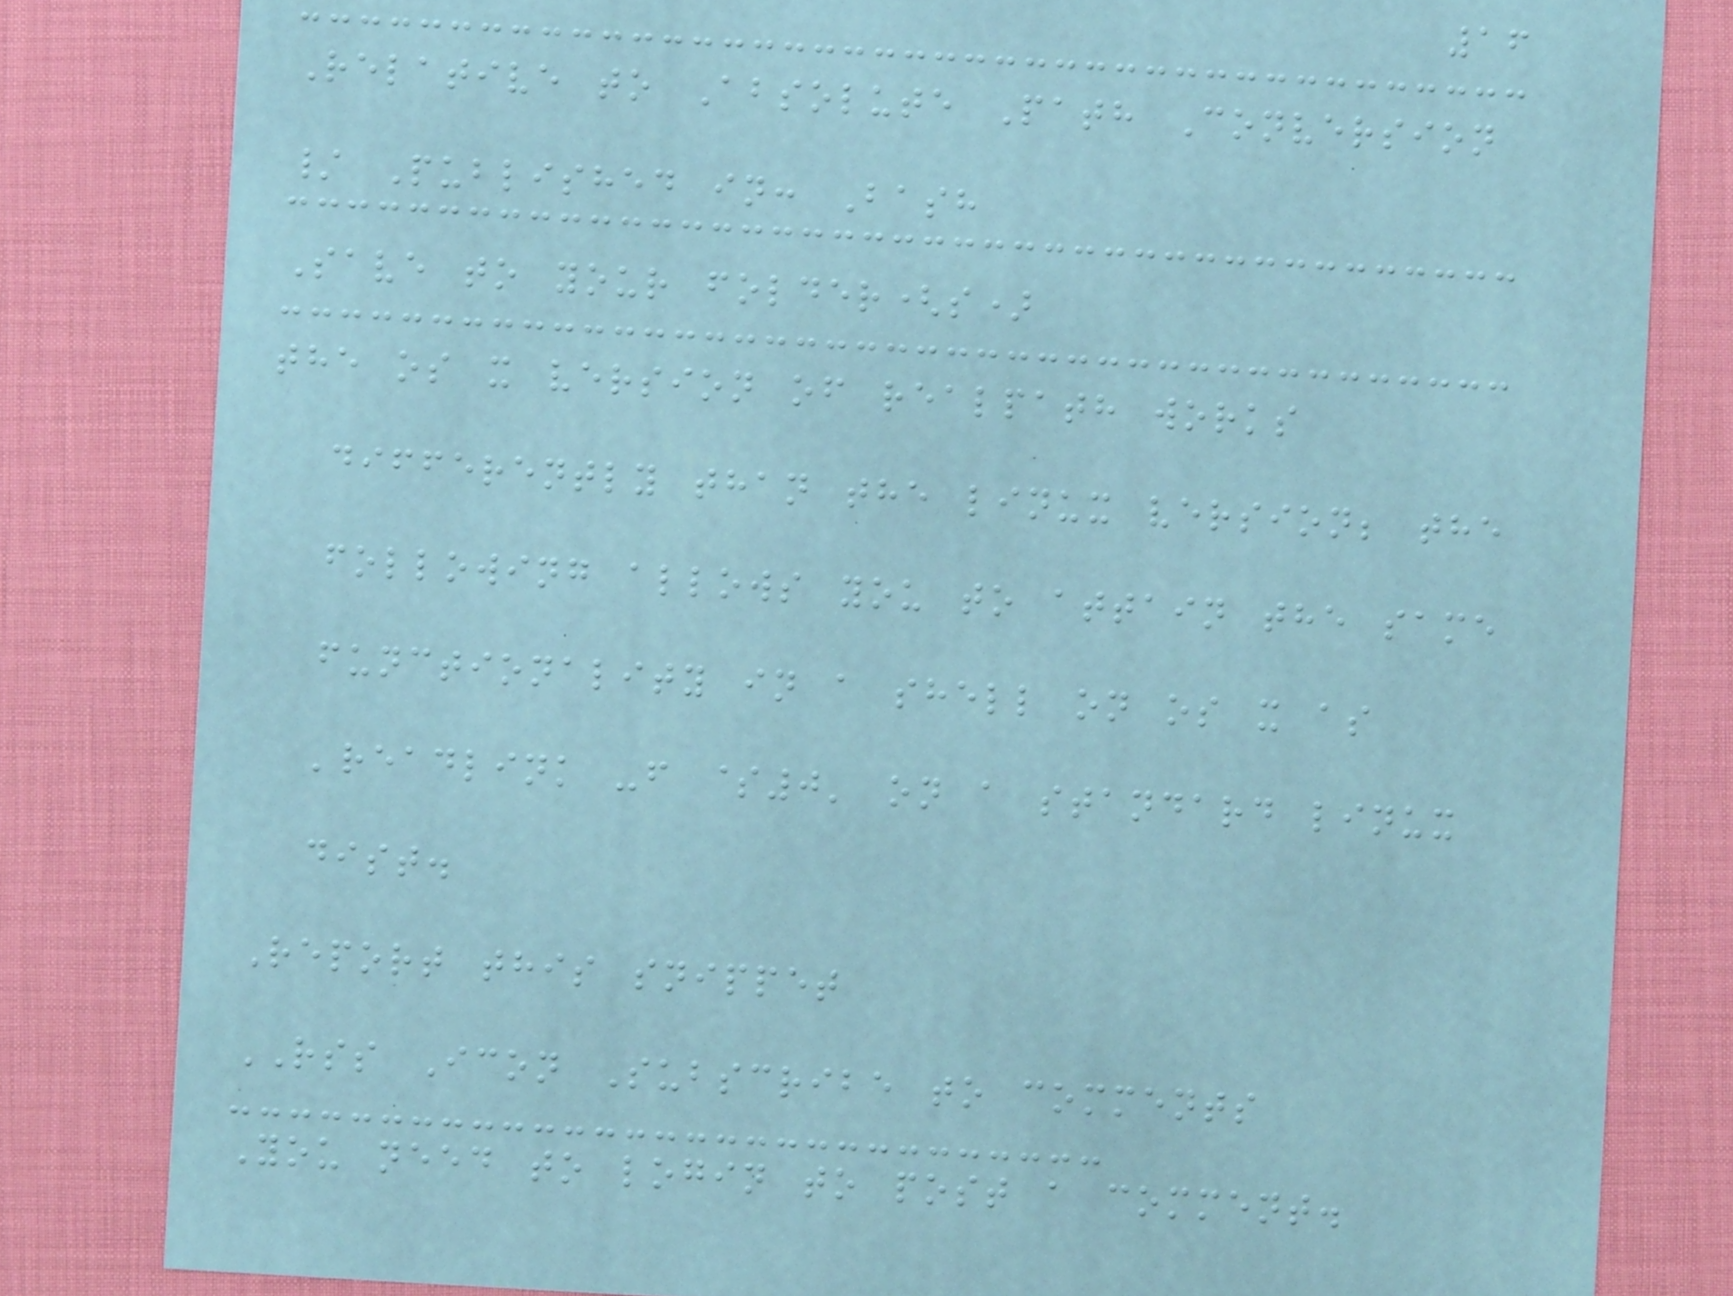16
Relative to Absolute Path Conversion
/ Published in: Bash
Save to your folder(s)
the os x version of realpath works
differently than the linux version; the
following allows you to attain the same
functionality in a shell on os x as
'readlink -f $0' on a standard linux
dist.
Report this snippet
RSS Icon Subscribe to comments
You need to login to post a comment.
